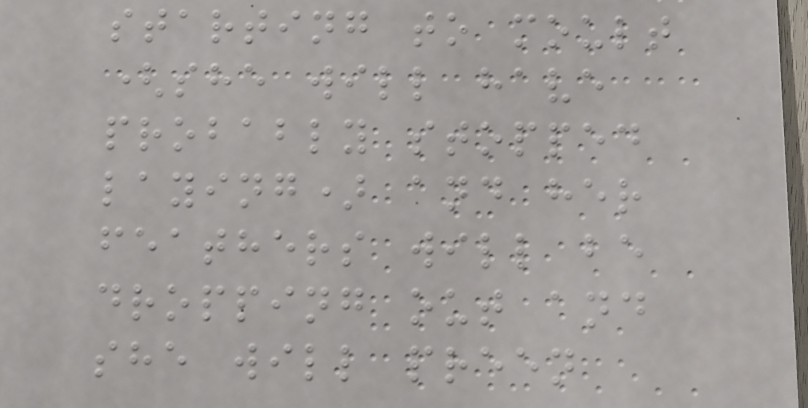starting to moult
(she will have
probably stopped
laying) and her
feathers will be
dropping out and
she will preen
